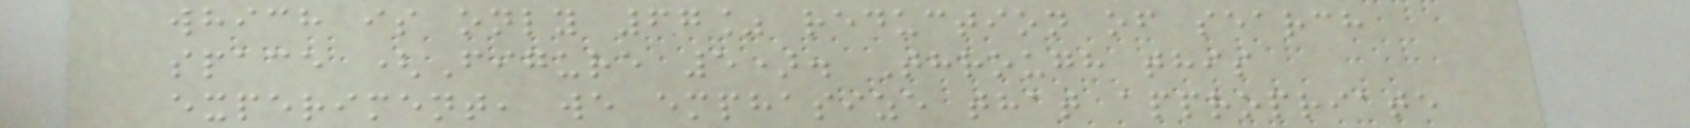which is only 67% reduction of search
space (Figure 5). Through this
experiment, we emphasize that appropriate
